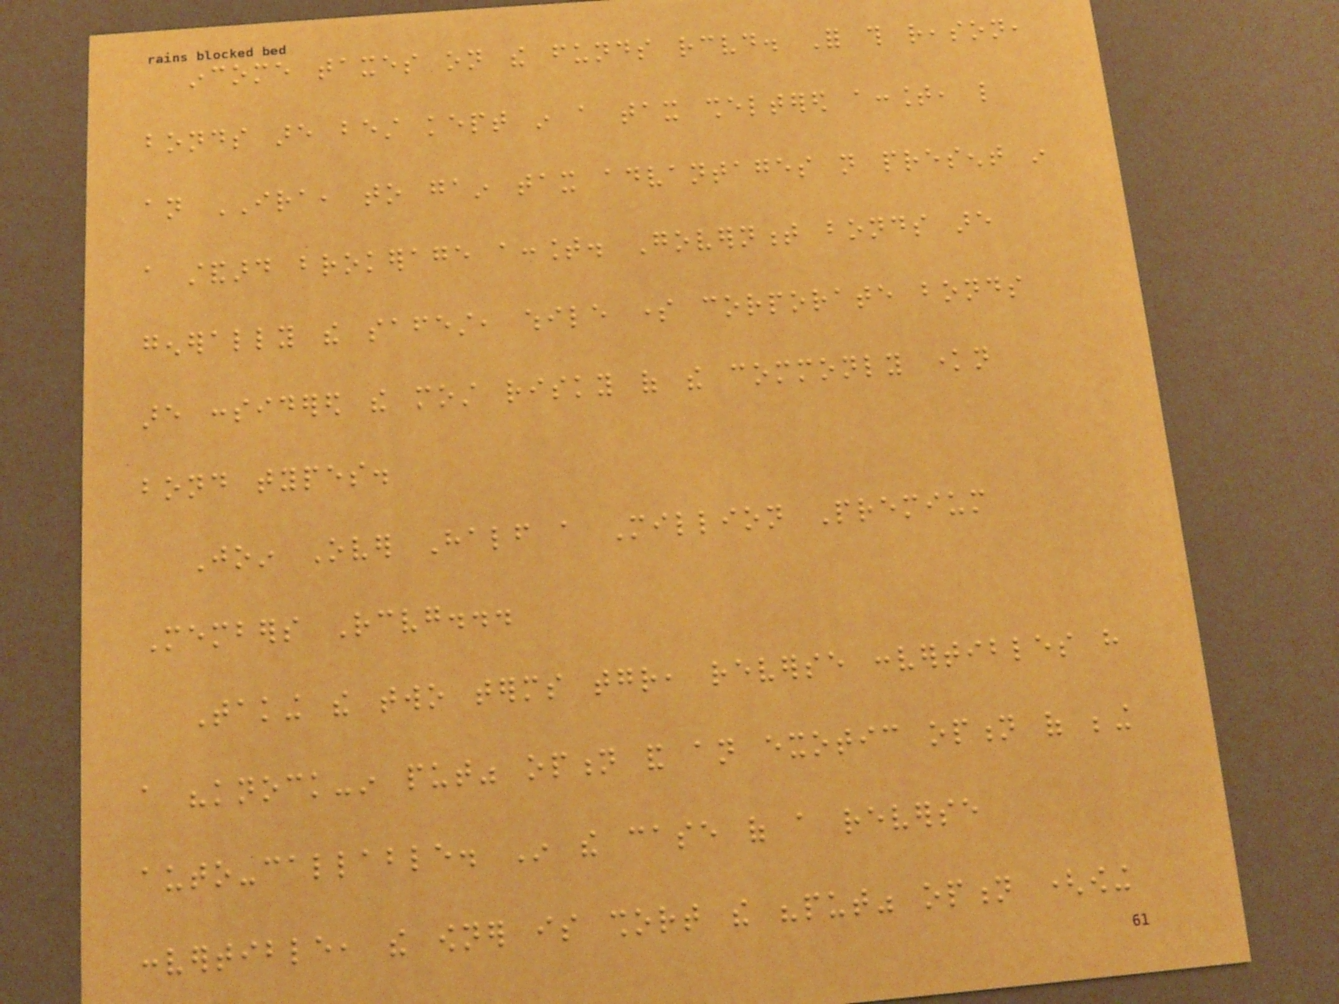income taxes on the funds received. For this reason,
bonds are best kept in a tax sheltered account, like
an IRA, to gain tax advantages not present in
a standard brokerage account. Government bonds are
generally the safest, while some corporate bonds
are considered the most risky of the commonly known
bond types.
Join Over Half a Million Premium
Members Receiving...
Taking the two terms together, reverse convertibles have
a "knock-in put" option and an exotic option of being
auto-callable. In the case of a reverse
convertible, the owner is short the "put" option (owing
